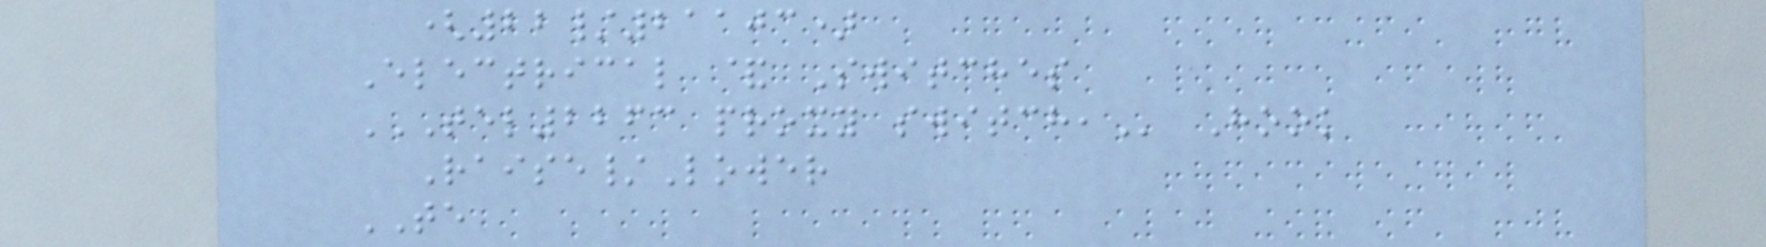(22/21103)
Electrical & Switches
TEL2263 PROXY SWITCH, Hook
Raise/Lower
TE
